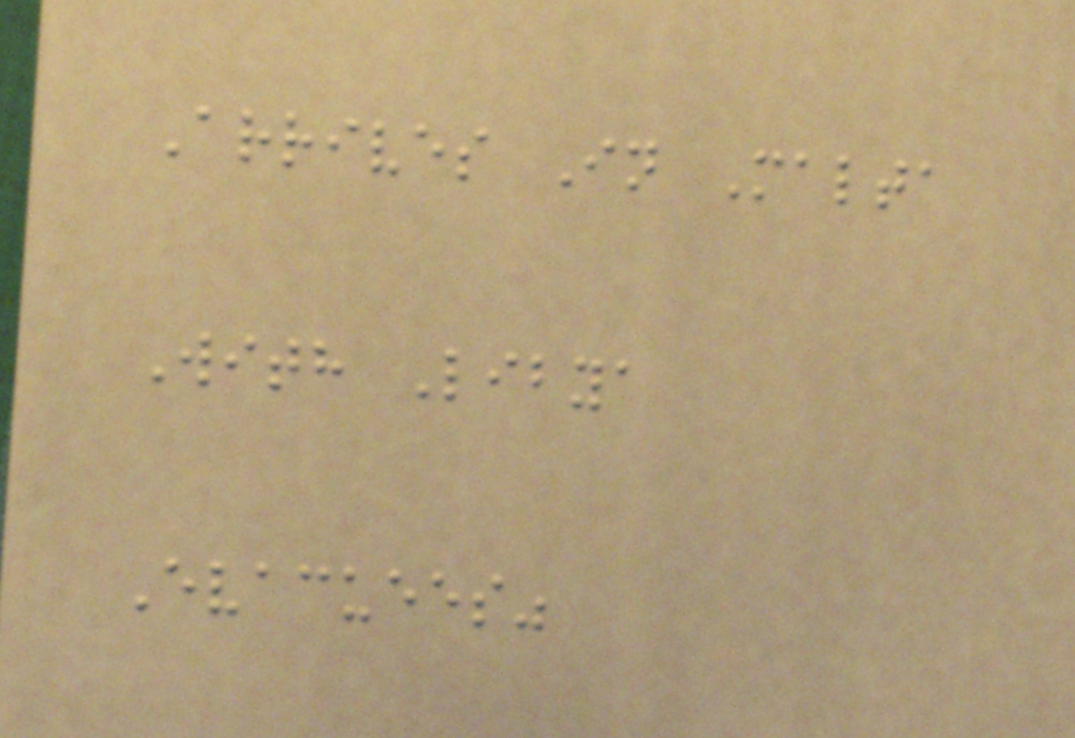Arrives In Malta
With Libya
Evacuees"
